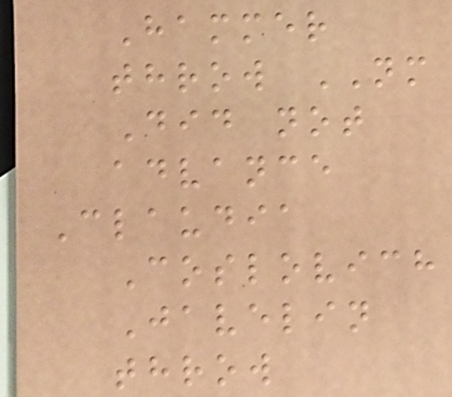Hammer
throw NM
Did not
advance
Claudia
Coslovich
Javelin
throw
